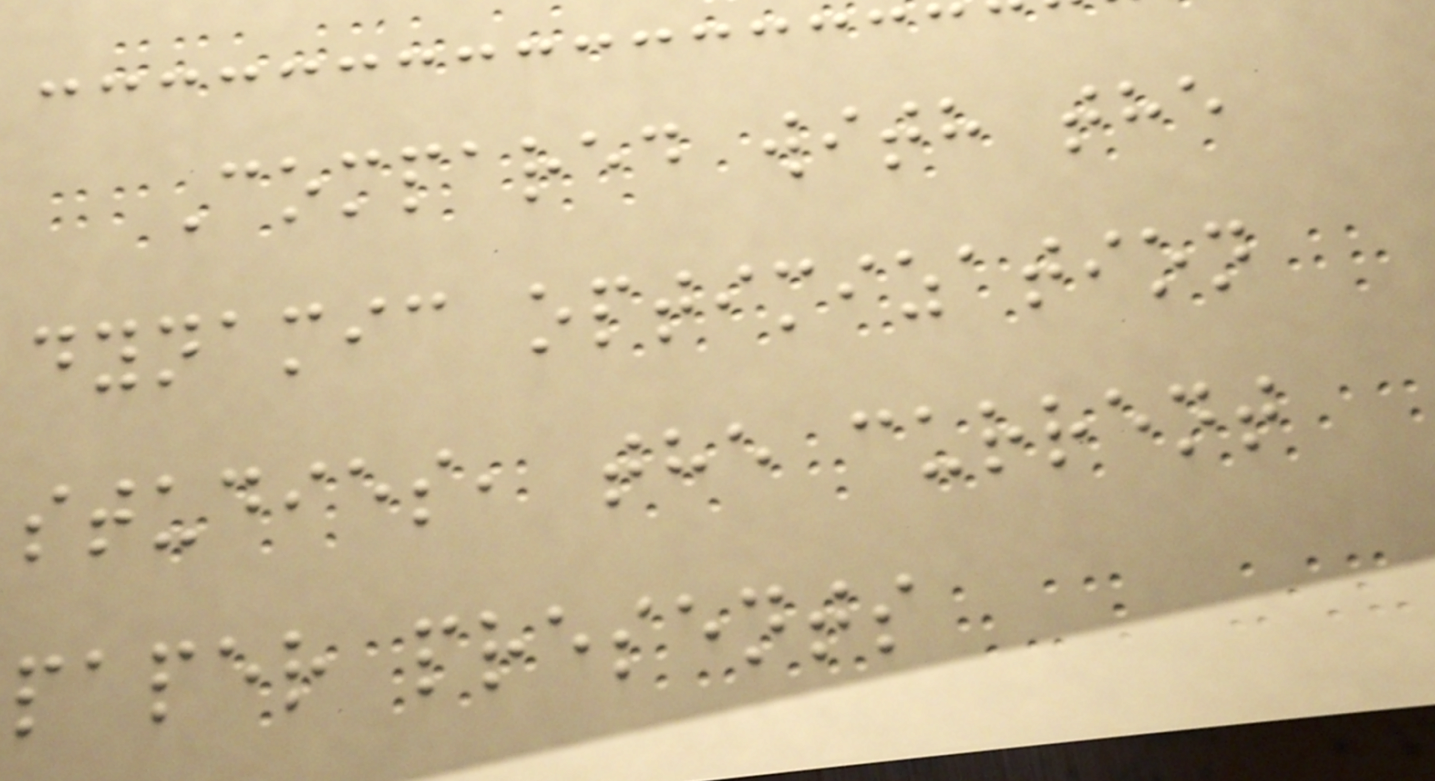Compared with the
dynamic optimization
studies, the current
paper presents
